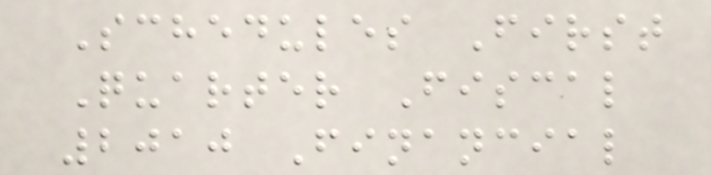Schedules First
Quarter Fiscal
2010 Financial
